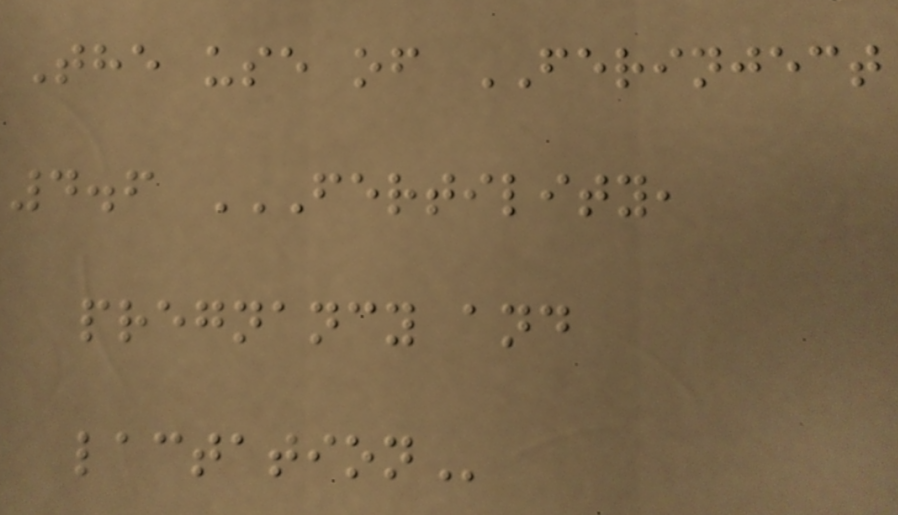The use of FERINJECT
4.6 FERTILITY,
PREGNANCY AND
LACTATION
